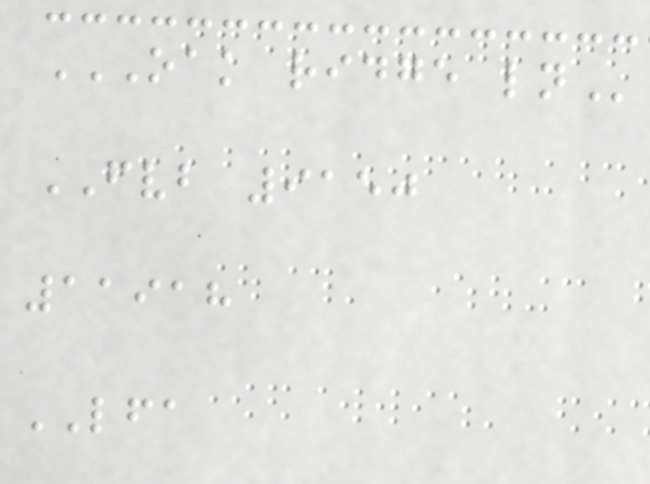OAK RIDGE LN
FVB 9150
11918
LFA
